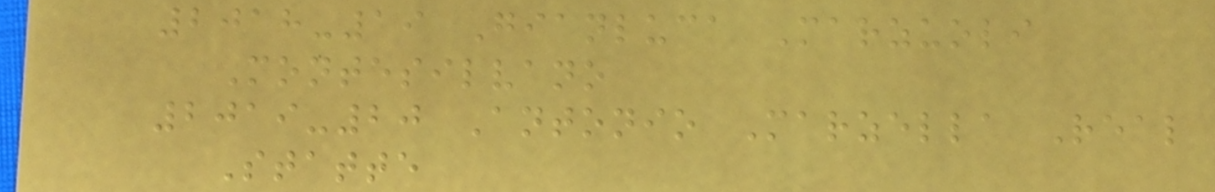2018-19 Gianluca Marzuoli
Montesilvano
2019-20 Antonio Marzella Real
Statte
